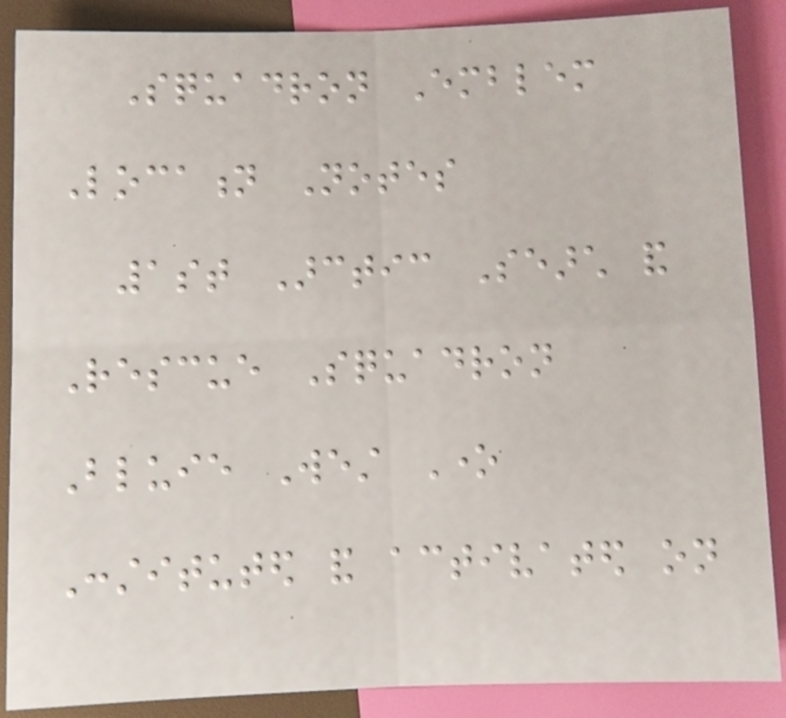Squadron Emblem
Location Notes
1st Arctic Search and
Rescue Squadron
Bluie West One
Constituted and activated on
